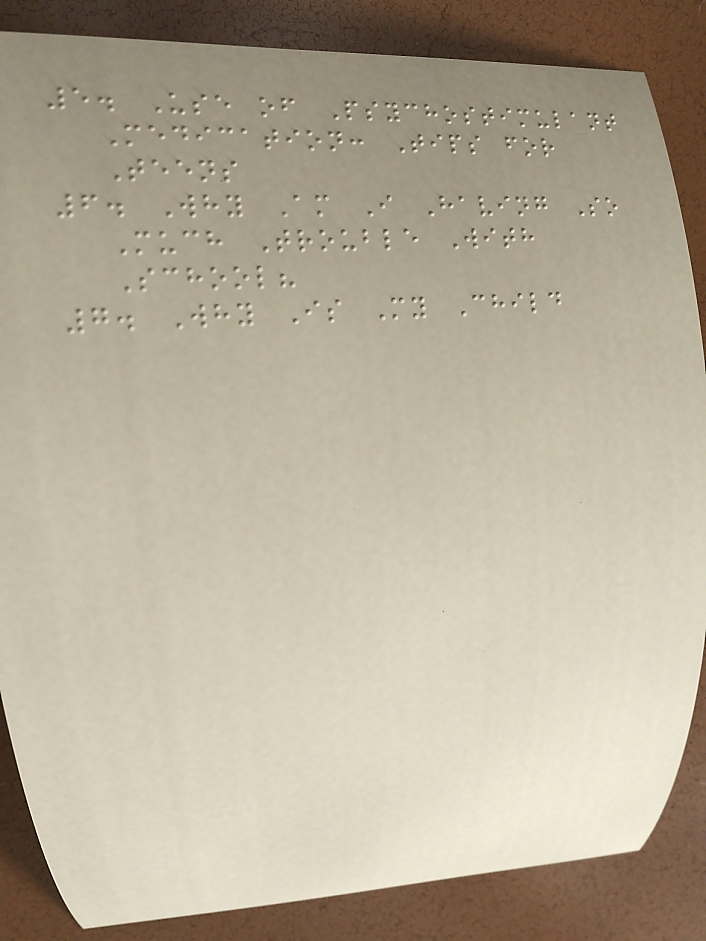5. Use of Psychostimulant
Medication: Tips for
Teens
6. Why Am I Having So
Much Trouble With
School?
7. Why Is My Child
